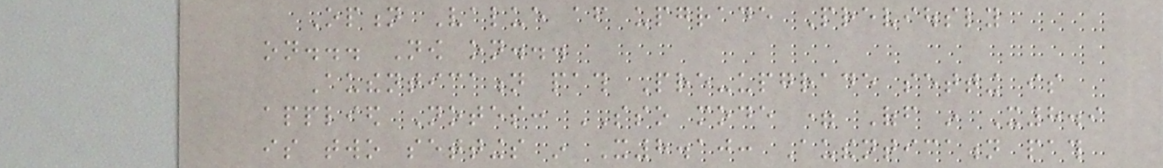Option Value after upgrade Previously
on... Now on...
Authentication path Pre-upgrade setting is
applied Notes: SSO mode = Off in X8.9
is two settings in X8.10: Authentication path
